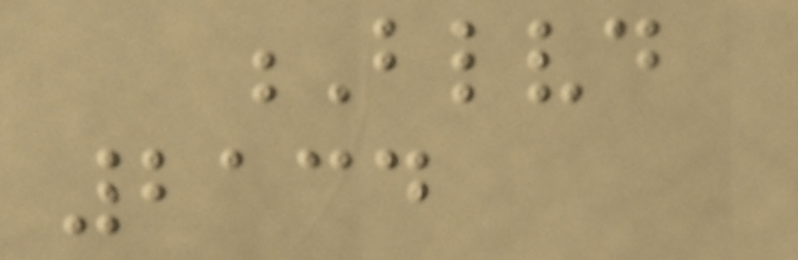Blvd
2134
